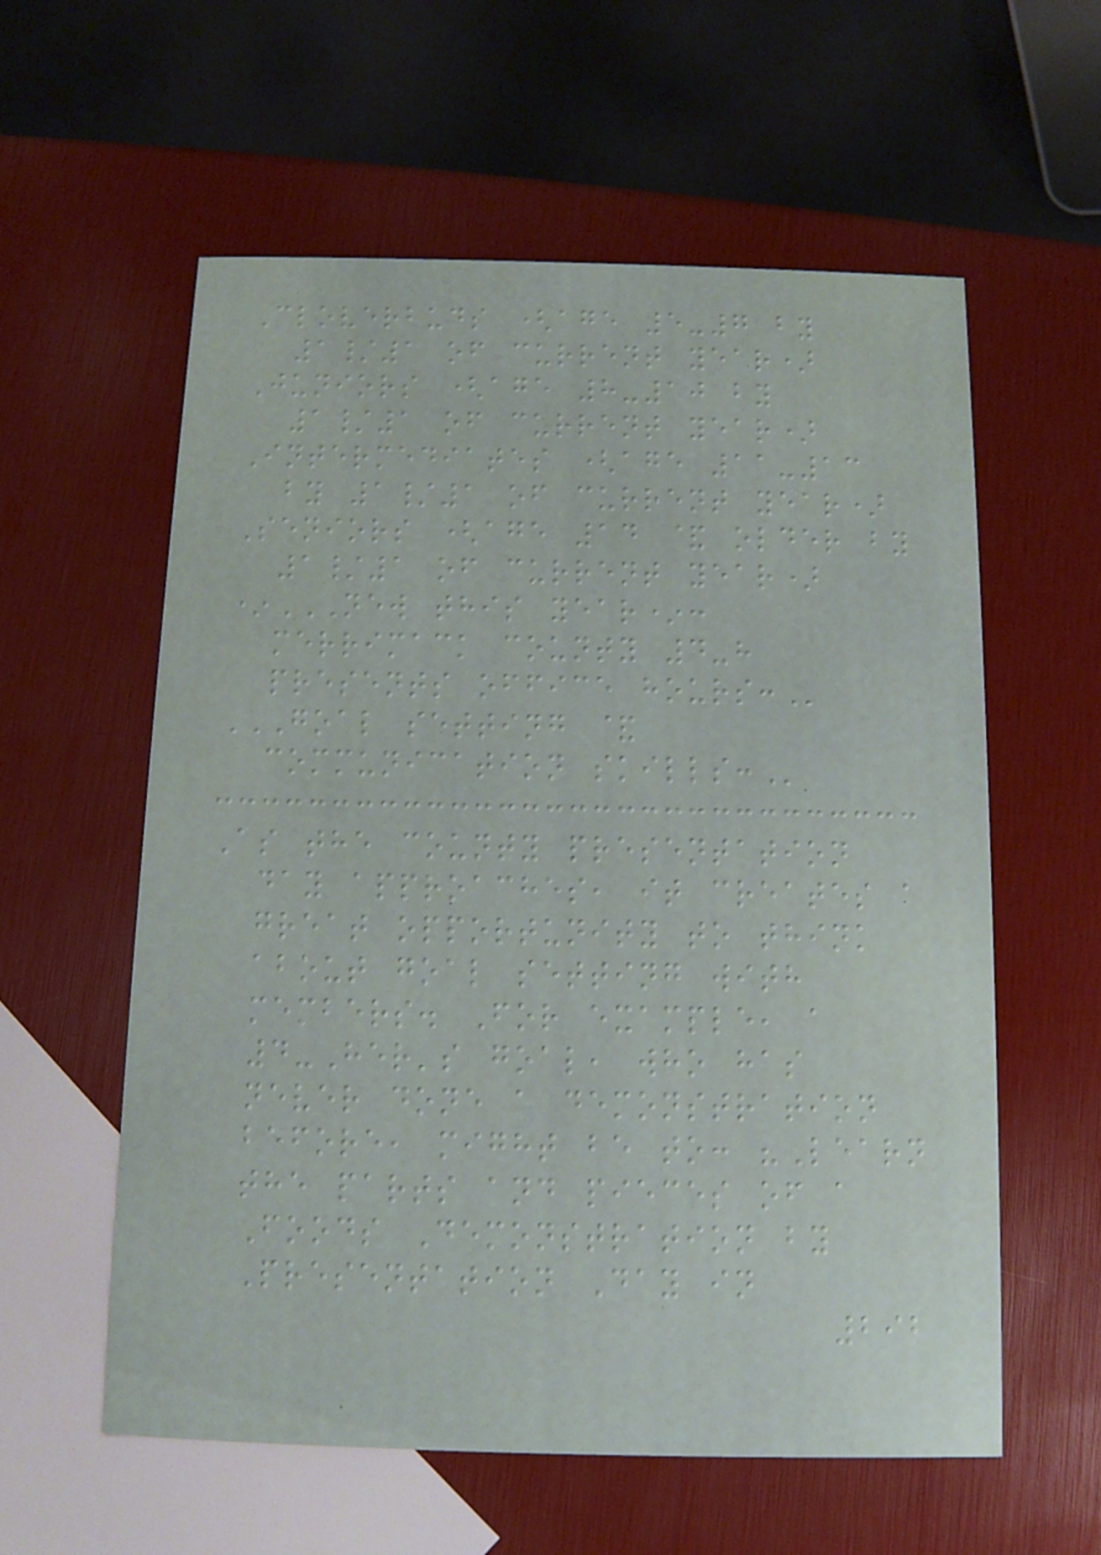Cloverbuds (age 5-7 by
1/1 of current year)
Juniors (age 8-10 by
1/1 of current year)
Intermediates (age 11-13
by 1/1 of current year)
Seniors (age 14 & older by
1/1 of current year)
*NEW THIS YEAR*:
MERRIMACK COUNTY 4-H
PRESENTS OFFICE HOURS:
GOAL SETTING &
COMMUNICATION SKILLS:
As the county presentation
day approaches, it creates a
great opportunity to think
about goal setting with
members. For example, a
4-Her's goal, who has
never done a demonstration
before, might be to: "Learn
the parts and pieces of a
Foods Demonstration by
Presentation Day in
292
